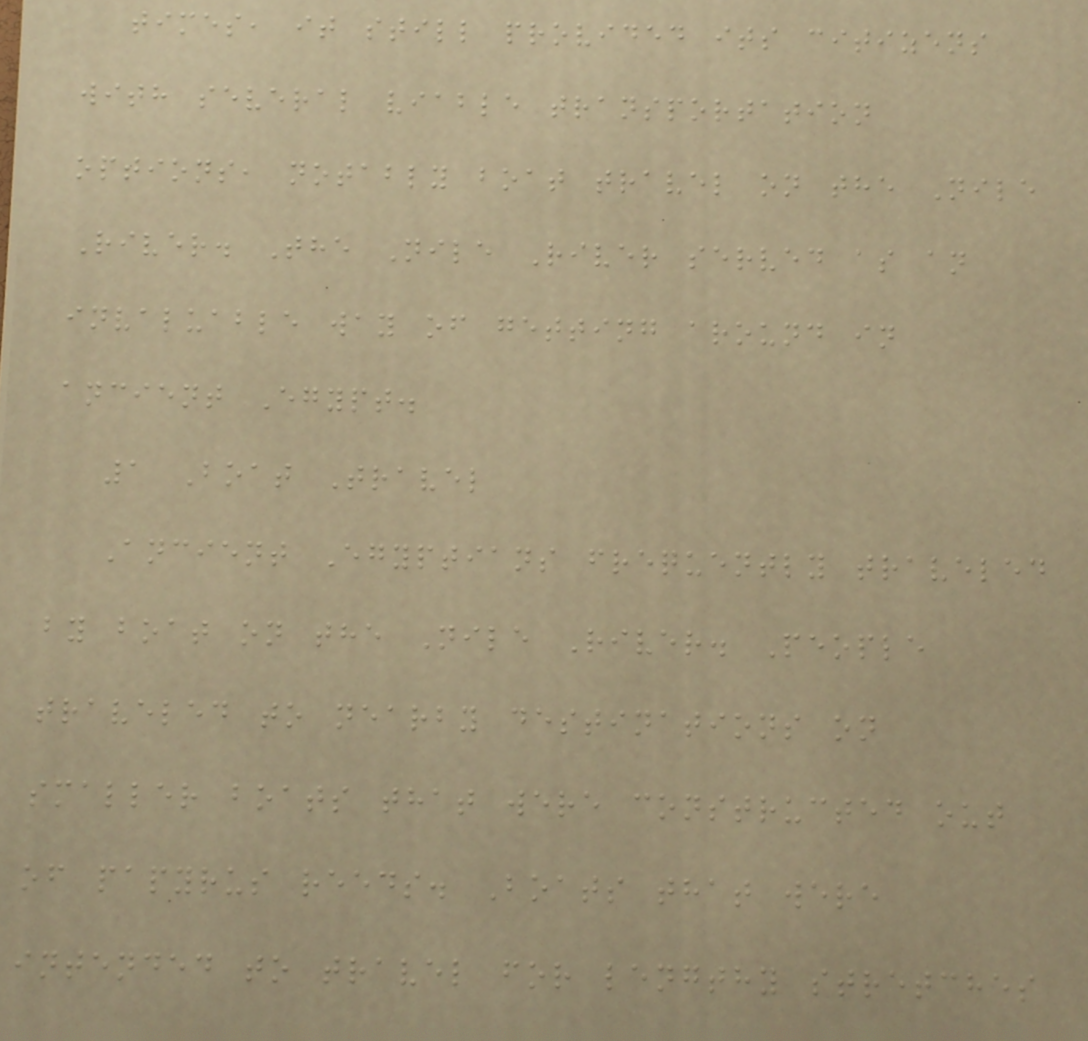times, it still provided its citizens
with several viable transportation
options, notably boat travel on the Nile
River. The Nile River served as an
invaluable way of getting around in
ancient Egypt.
1 Boat Travel
Ancient Egyptians frequently traveled
by boat on the Nile River. People
traveled to nearby destinations on
smaller boats that were constructed out
of papyrus reeds. Boats that were
intended to travel for lengthy stretches
